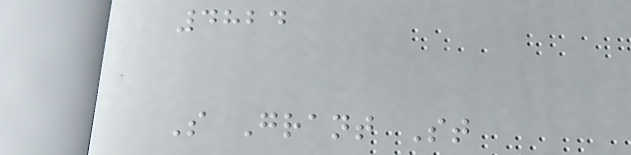4824
S Grant St
